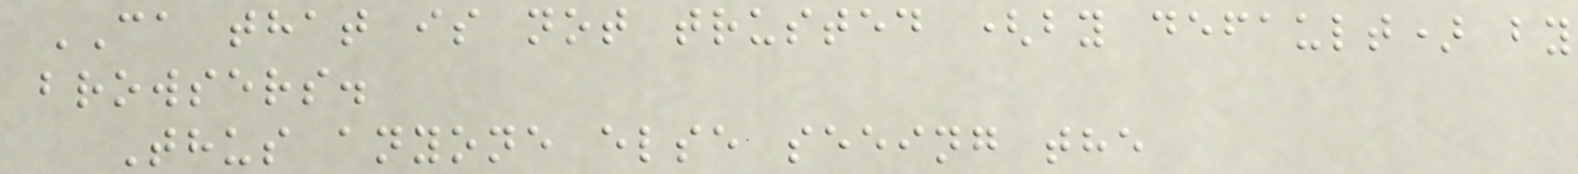CA that is not trusted (by default) by
browsers.
Thus anyone else seeing the
